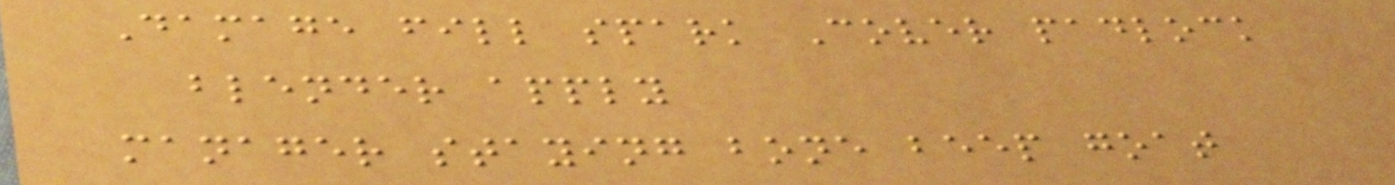Damage fill spark Cover padlock
blender apply
manager staying bone beep goat
